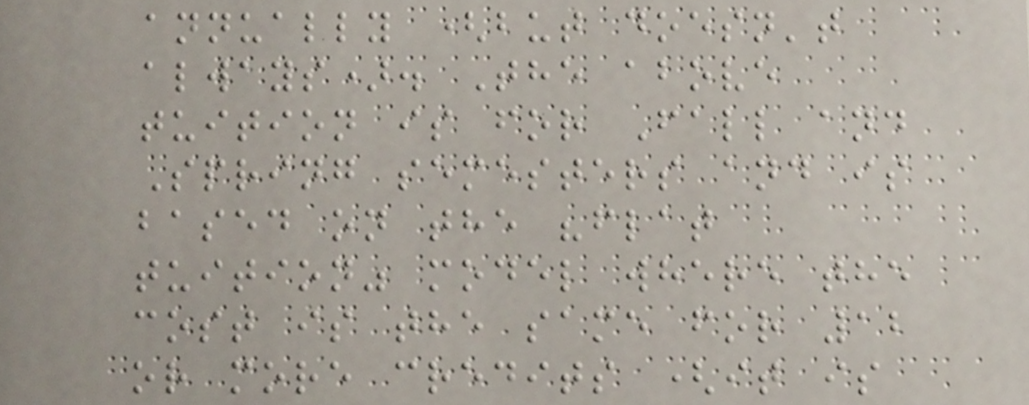annually (but doesn't
always). The above
tuition is for Fall and
Spring semesters and is
based on the "flat
tuition" model where the
cost is the same for 12
or more credits (it is
